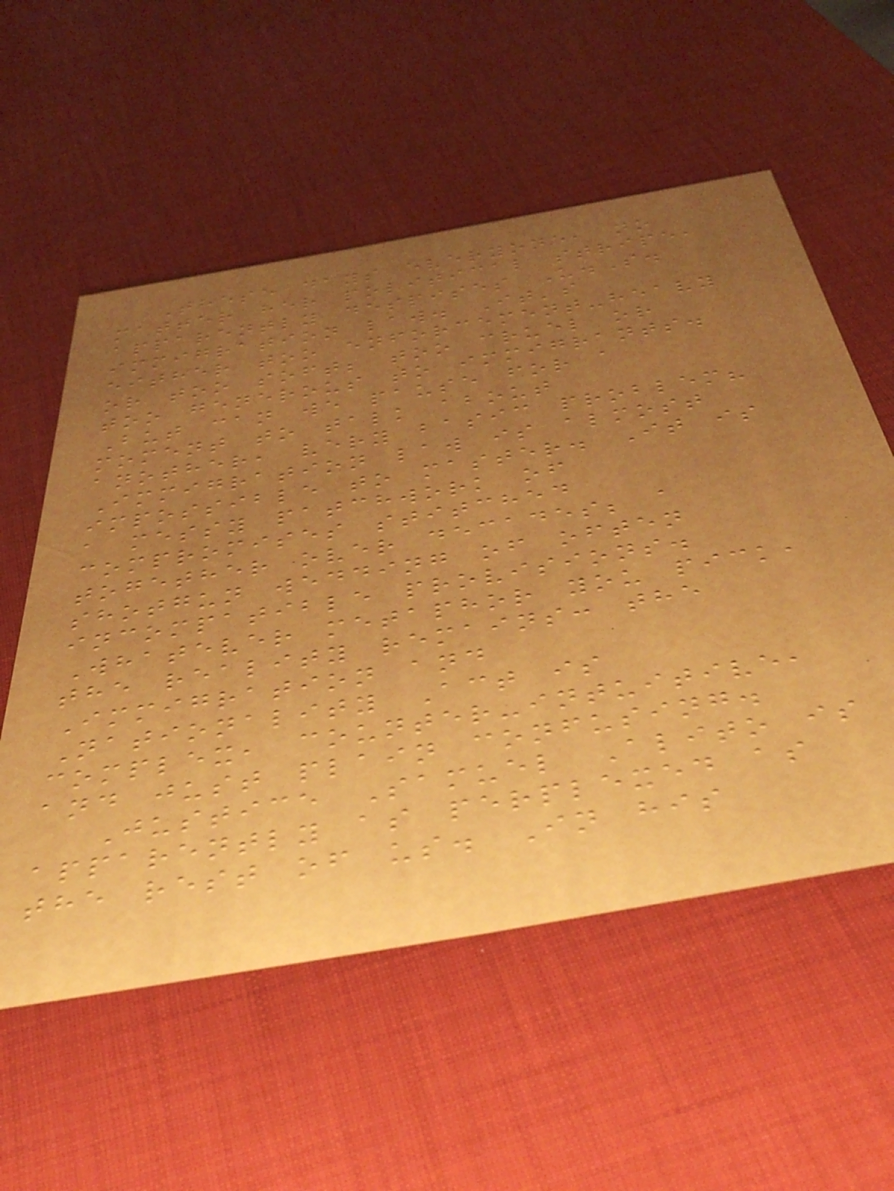These days everyone, no
matter her political stripe,
apparently despises U.S.
immigration law. It's
either too enforcement-heavy
or too soft; too cruel or
too generous to immigrants.
But can we pause for a
moment to talk about
another, very basic problem?
Immigration law is almost
impossible to master. It is
a messy patchwork of
compromises stitched
together over decades; a
shotgun wedding of often
incompatible provisions.
Whatever metaphor you pick,
the reality remains: the
Immigration and
Nationality Act is
complex, counter-intuitive,
and just plain confusing.
Justice Samuel Alito is
apparently as perplexed as
the rest of us. In his
